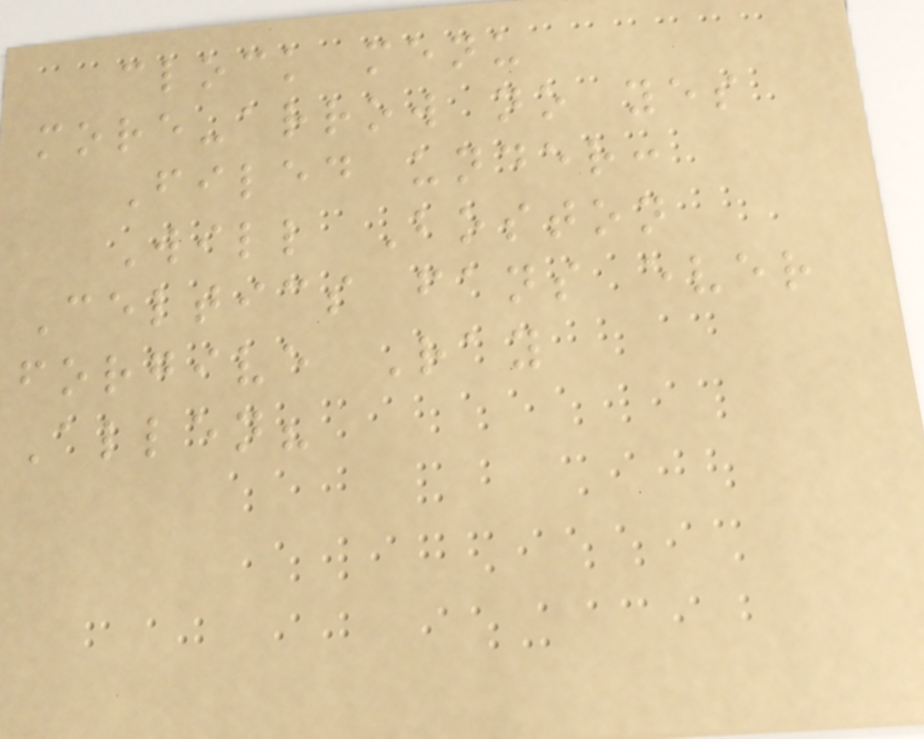clock menu
more-arrow no yes
Filed under:
Will Boston
Celtics fans ever
forgive Ray
Allen?
